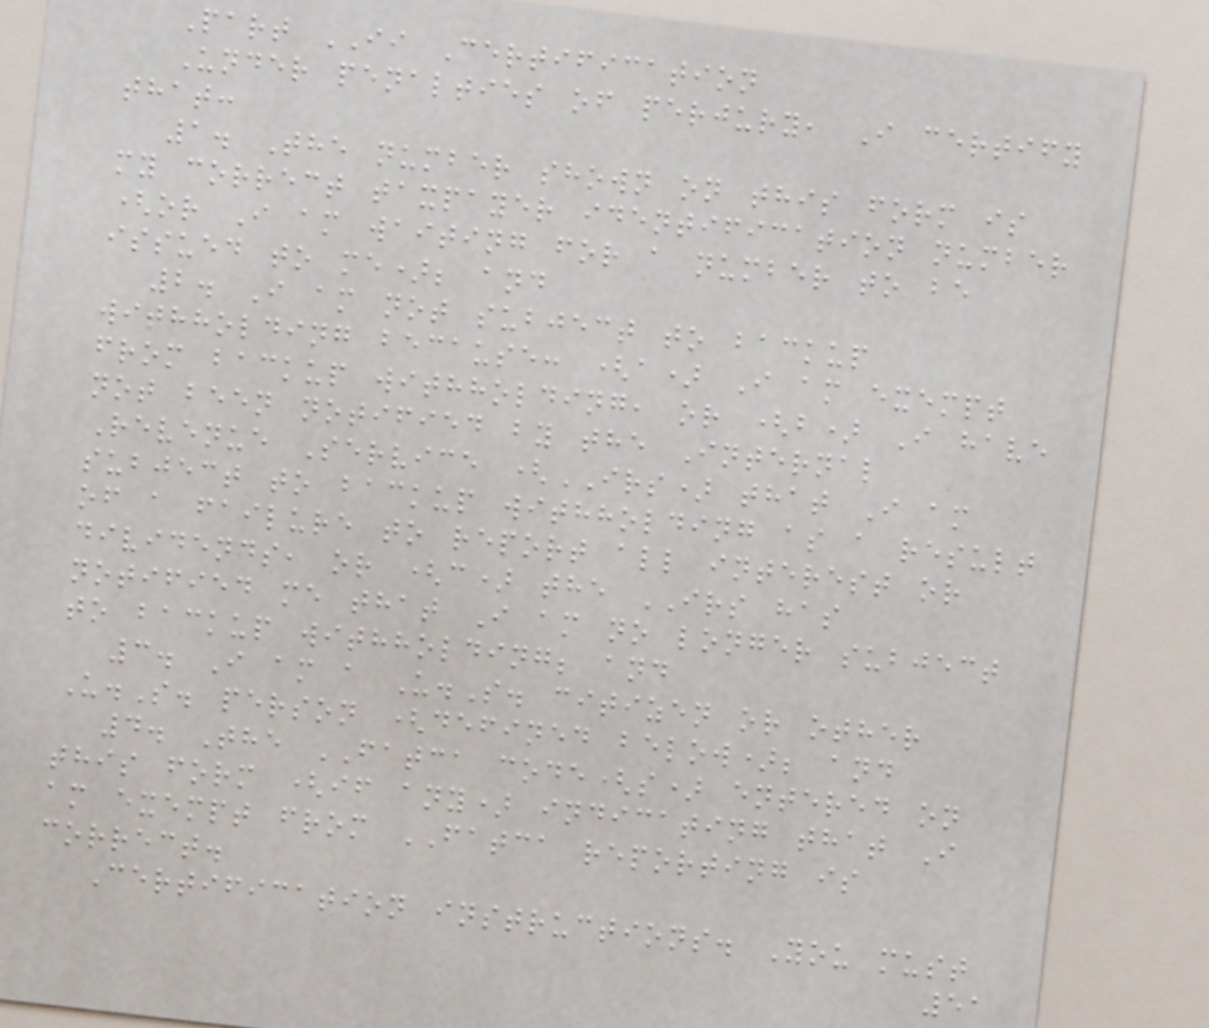Part II Certification
Under penalties of perjury, I certify
that:
1. The number shown on this form is
my correct taxpayer identification number
(or I am waiting for a number to be
issued to me); and
2. I am not subject to backup
withholding because: (a) I am exempt
from backup withholding, or (b) I have
not been notified by the Internal
Revenue Service (IRS) that I am
subject to backup withholding as a result
of a failure to report all interest or
dividends, or (c) the IRS has
notified me that I am no longer subject
to backup withholding; and
3. I am a U.S. citizen or other
U.S. person (defined below); and
4. The FATCA code(s) entered on
this form (if any) indicating that I
am exempt from FATCA reporting is
correct.
Certification instructions. You must
51
